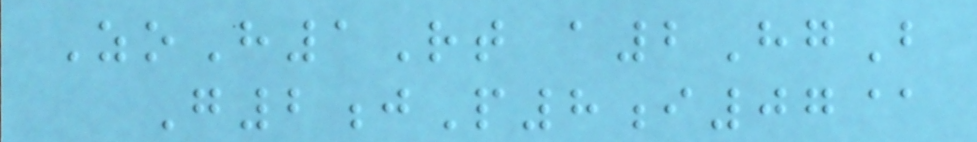ZoH1Rt a2HgB
G2jP8i07@
